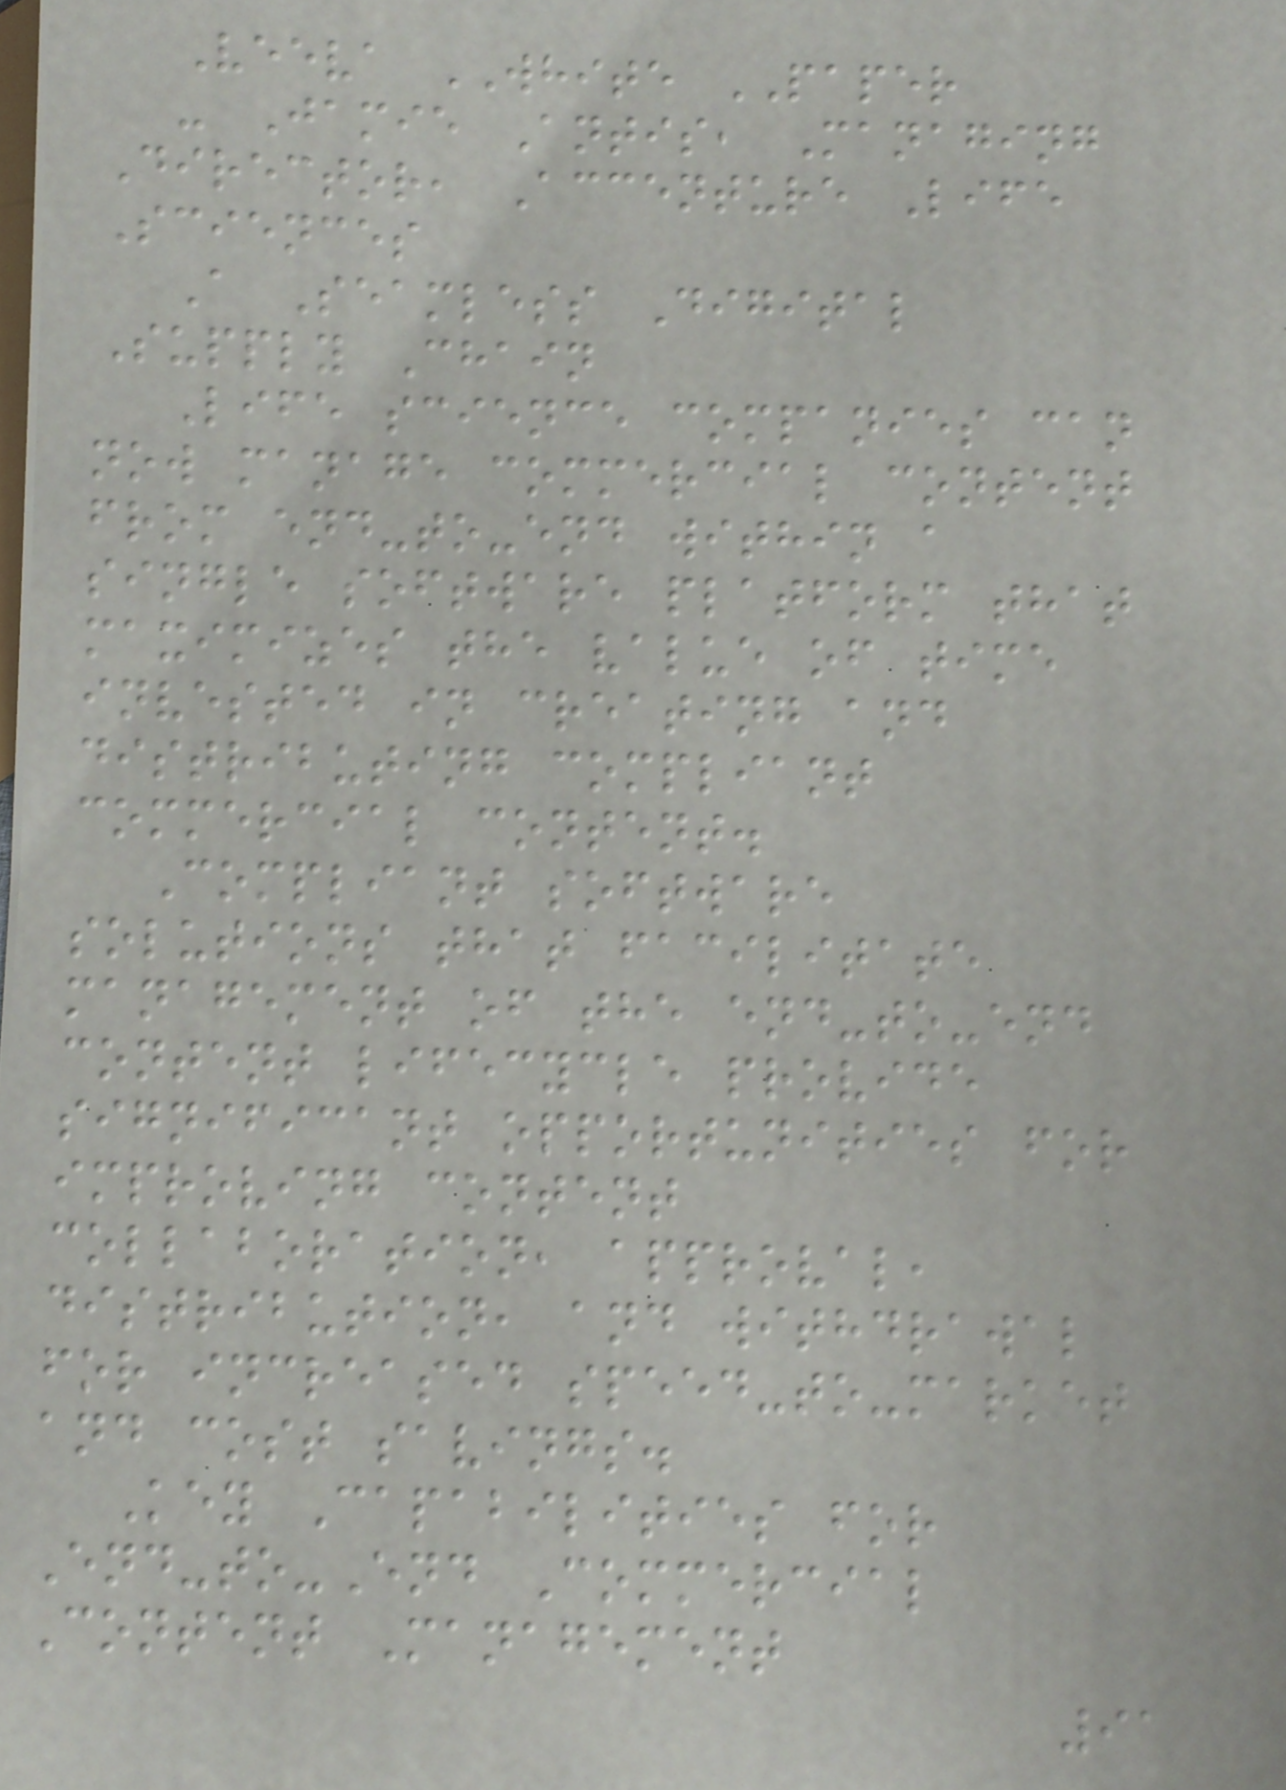Veeva WHITE PAPER
- Jamie Antis, Managing
Director, Accenture Life
Sciences
A Seamless Digital
Supply Chain
Life science companies can
now manage commercial content
from end-to-end within a
single software platform that
maximizes the value of time
invested in creating and
distributing compliant
commercial content.
Compliant software
solutions that facilitate
management of the end-to-end
content lifecycle provide
significant opportunities for
improving content
collaboration, approval,
distribution, and withdrawal
for increased speed-to-market
and cost savings.
Key Capabilities for
End-to-End Commercial
Content Management
91
